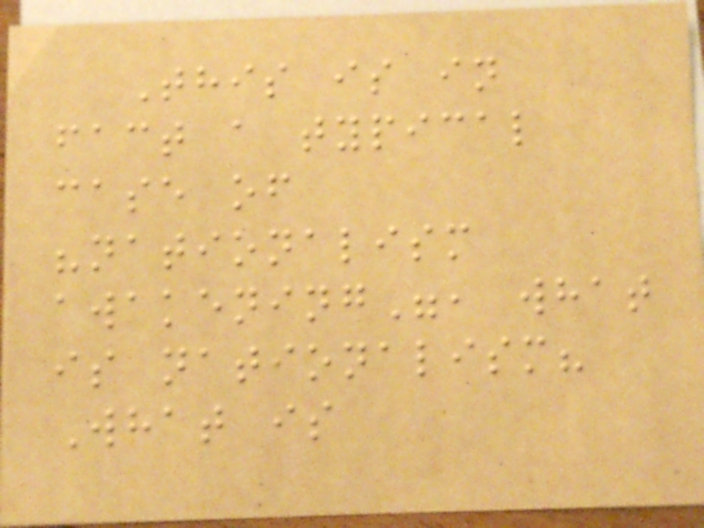This is in
fact a typical
case of
"nationalism
awakening", what
is nationalism?
What is
